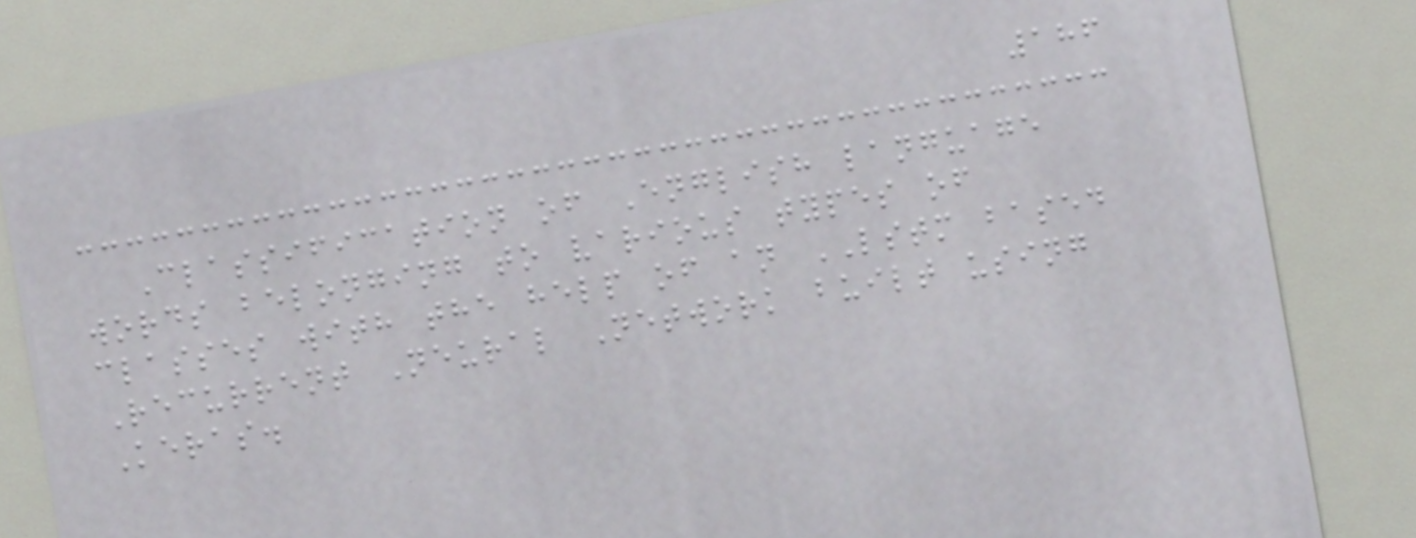186
Classification of English language
words belonging to various types of
classes with the help of an LSTM based
Recurrent Neural Network built using
Keras.
